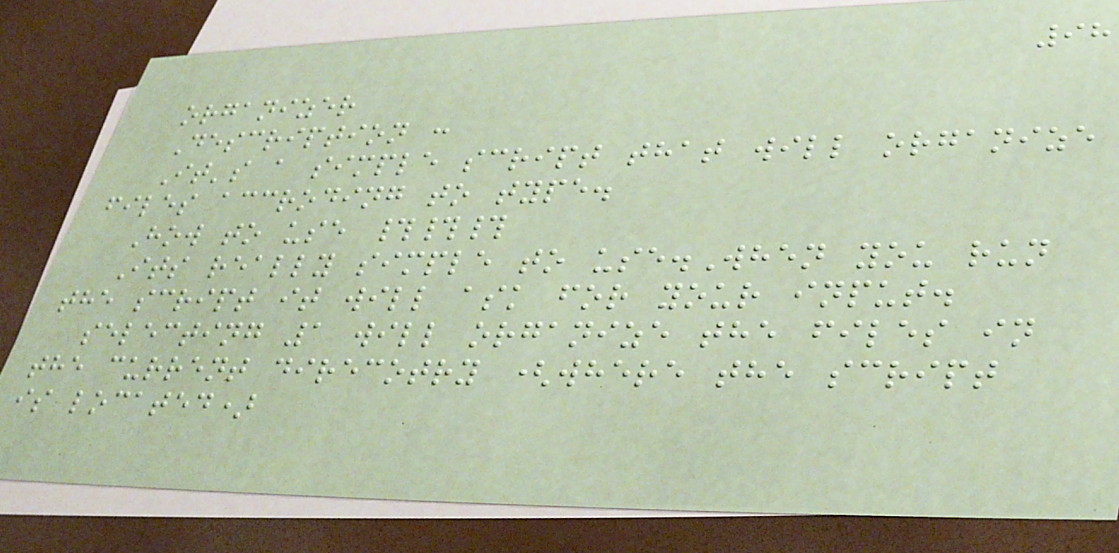98
organizer
Description :
It's a simple script that will organize
files accroding to type.
How to use ###
Its really simple to use.When you run
the script it will ask for your input.
selecting 1 will organize the files in
the current direcotry (where the script
is located)
